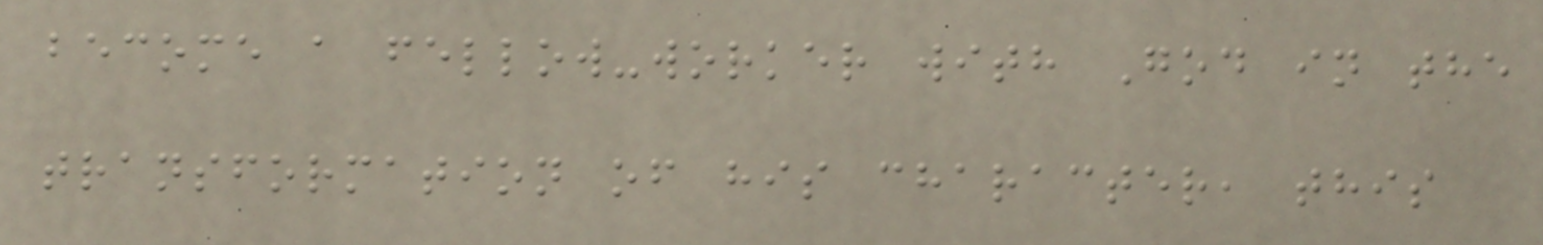become a fellow-worker with God in the
transformation of his character, this
